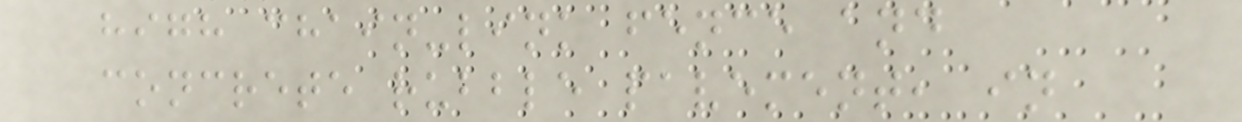high chain-link fence and
concrete rubble pavement, in
